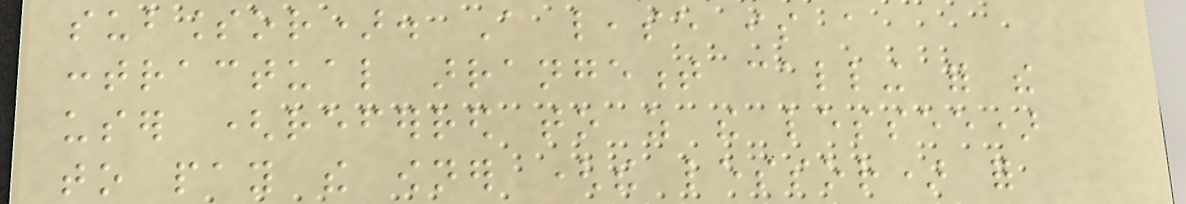sublessor). A lease is a
contractual arrangement calling for the
user (referred to as the lessee)
to pay the owner (the lessor) for
